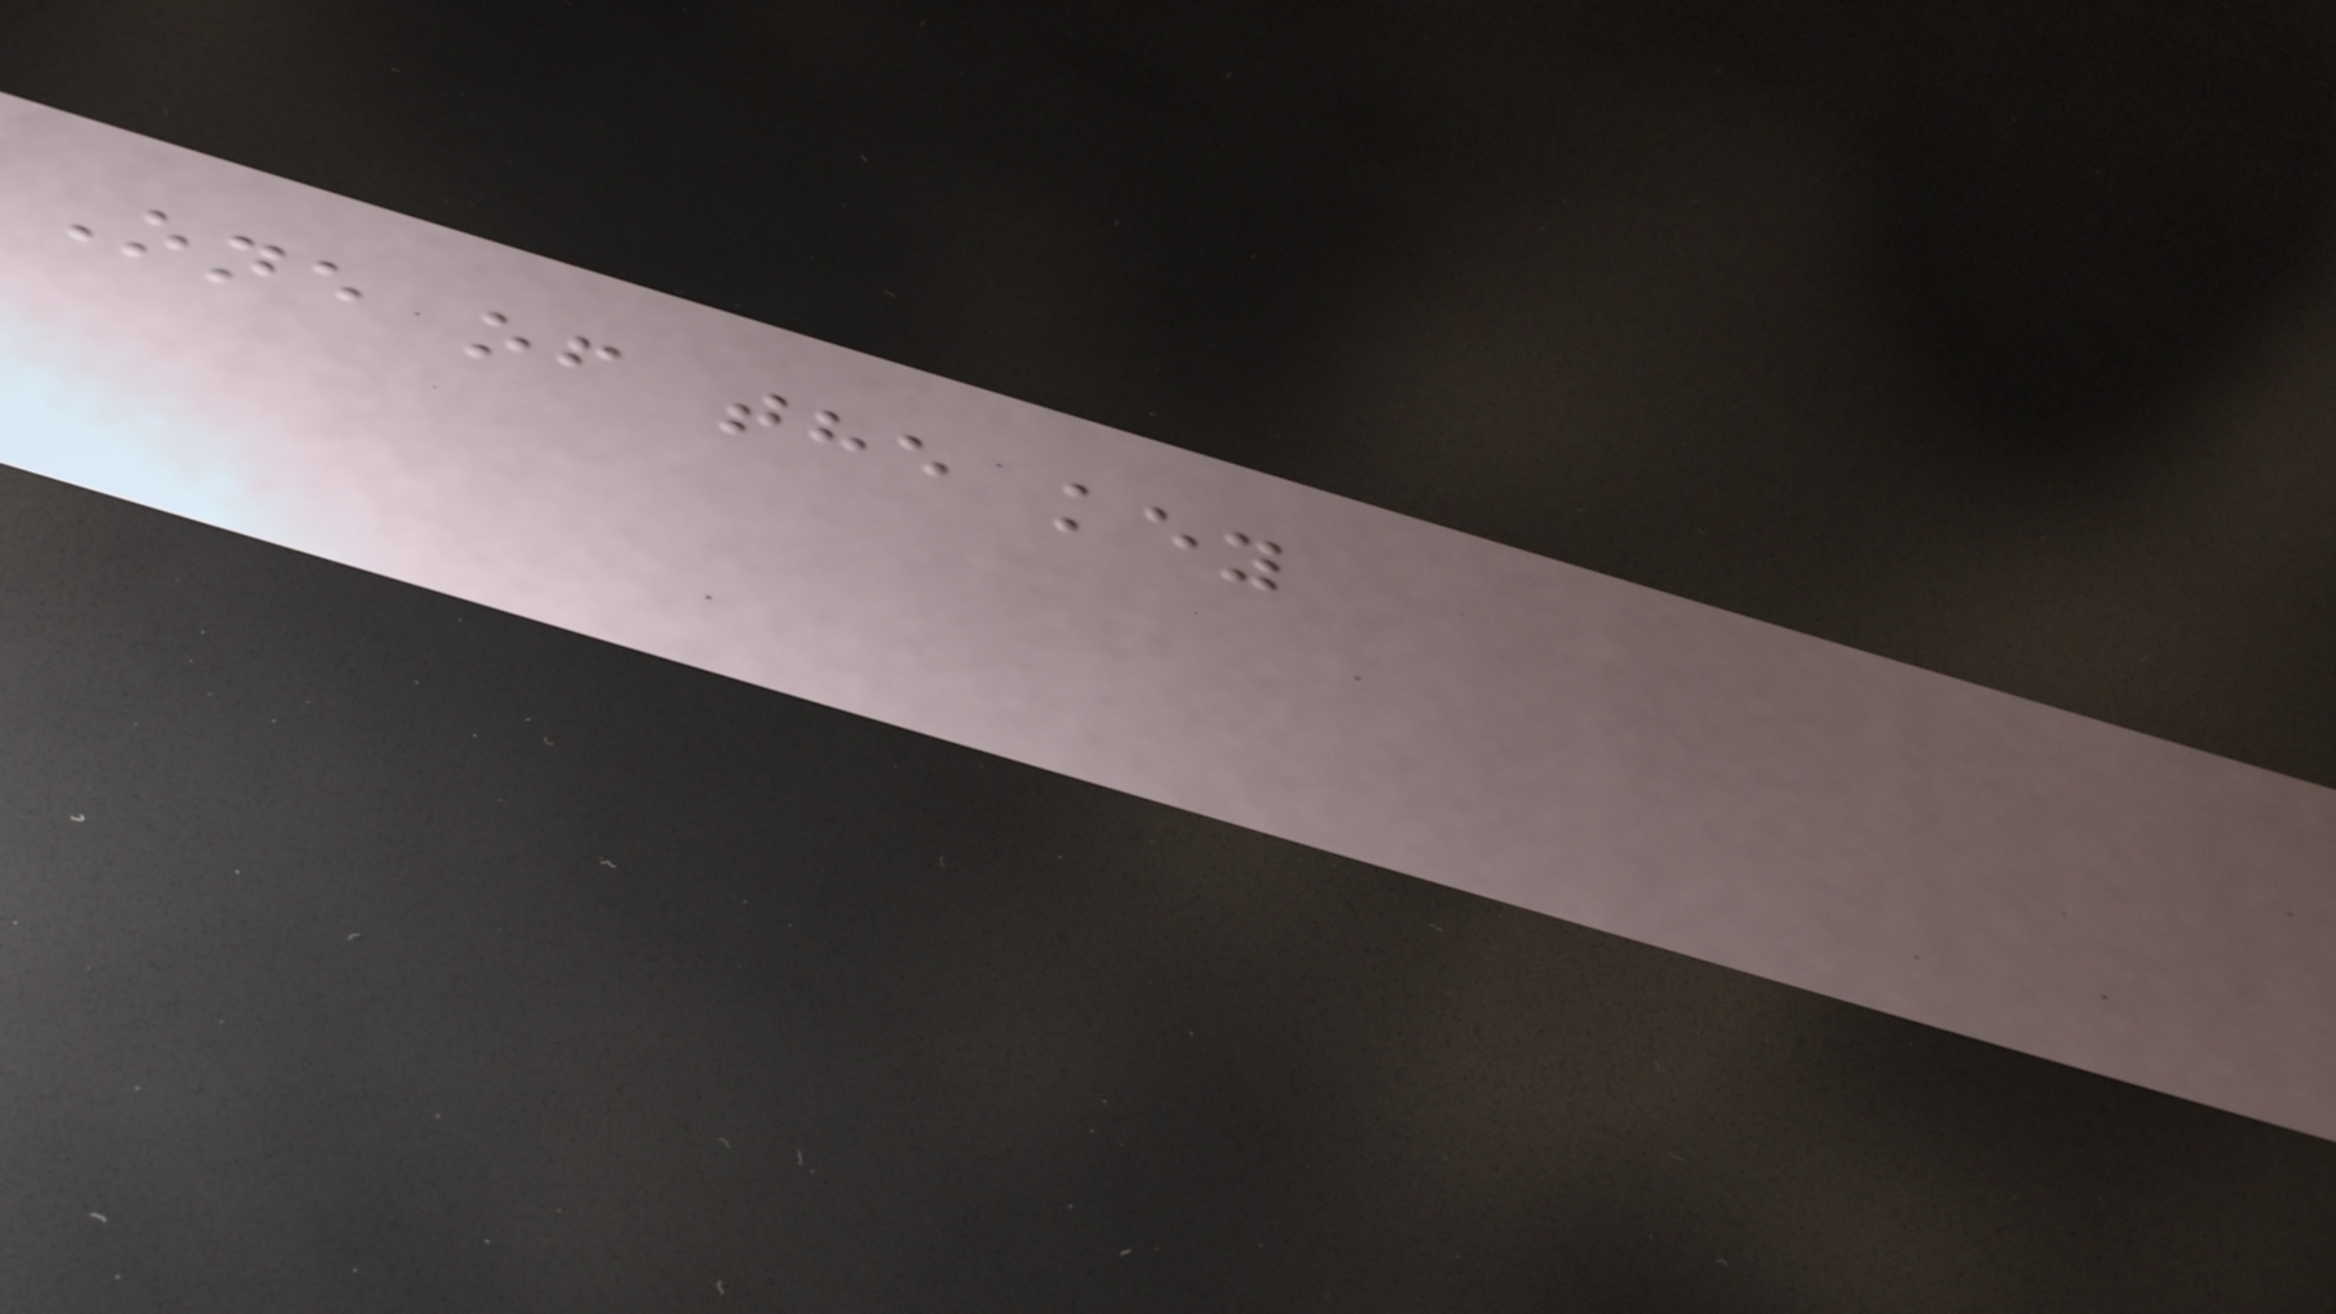One of the key
